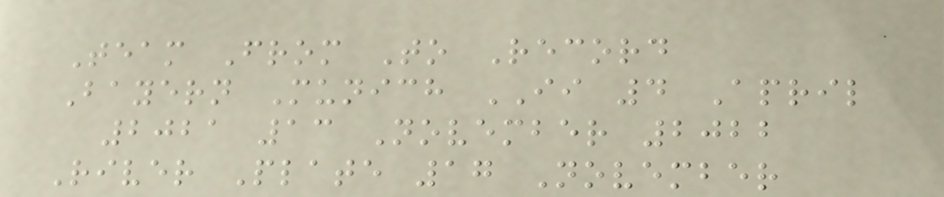Team From To Record
Bayern Munich II 4 April
2021 13 November 2022
River Plate 17 November
